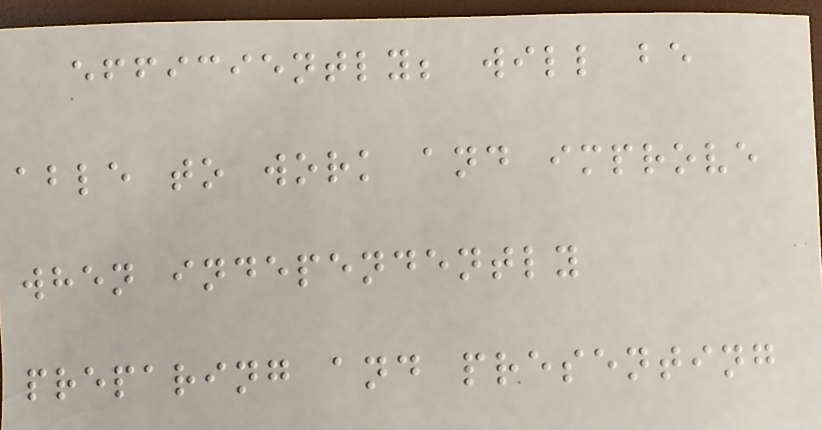efficiently; will be
able to work and improve
when independently
preparing and presenting
